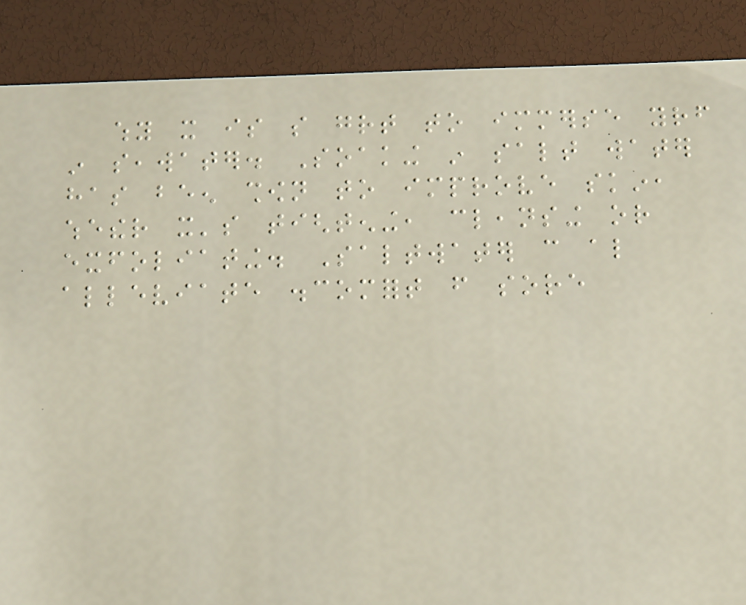why it is so great to immerse yourself
in seawater. Soaking in salt water
has been shown to improve skin,
whether it's tightening, cleansing or
exfoliating. Saltwater can also
alleviate discomfort from sore
